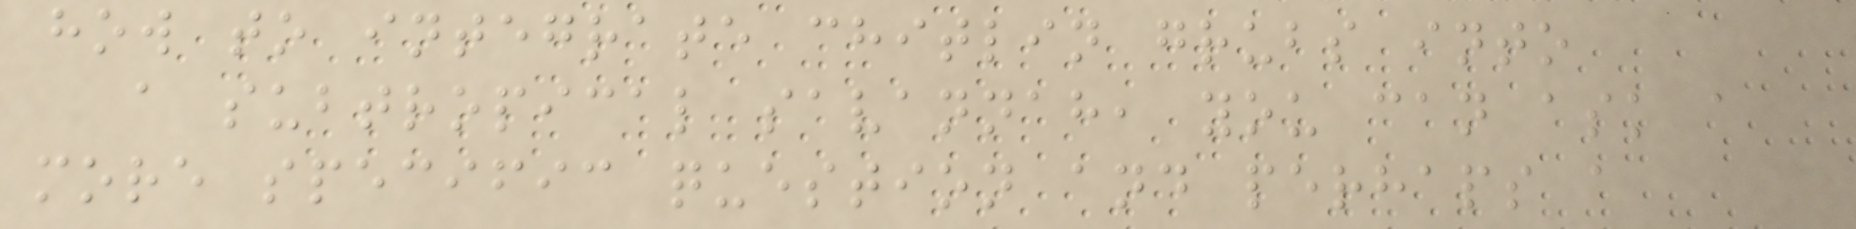how to integrate chitlin grubs into
a subtropical savannah, you can ask a
more specific question and perhaps a
